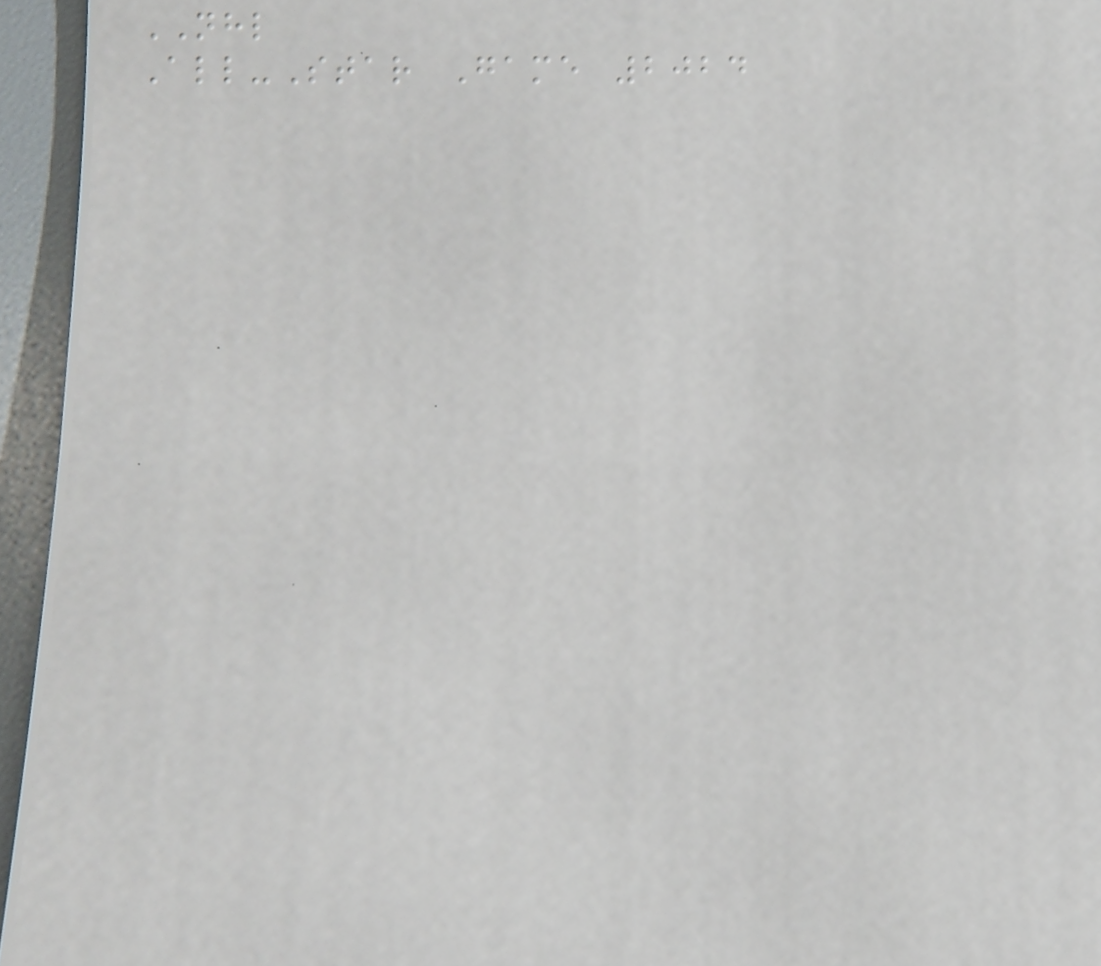NHL
All-Star Game 2024
